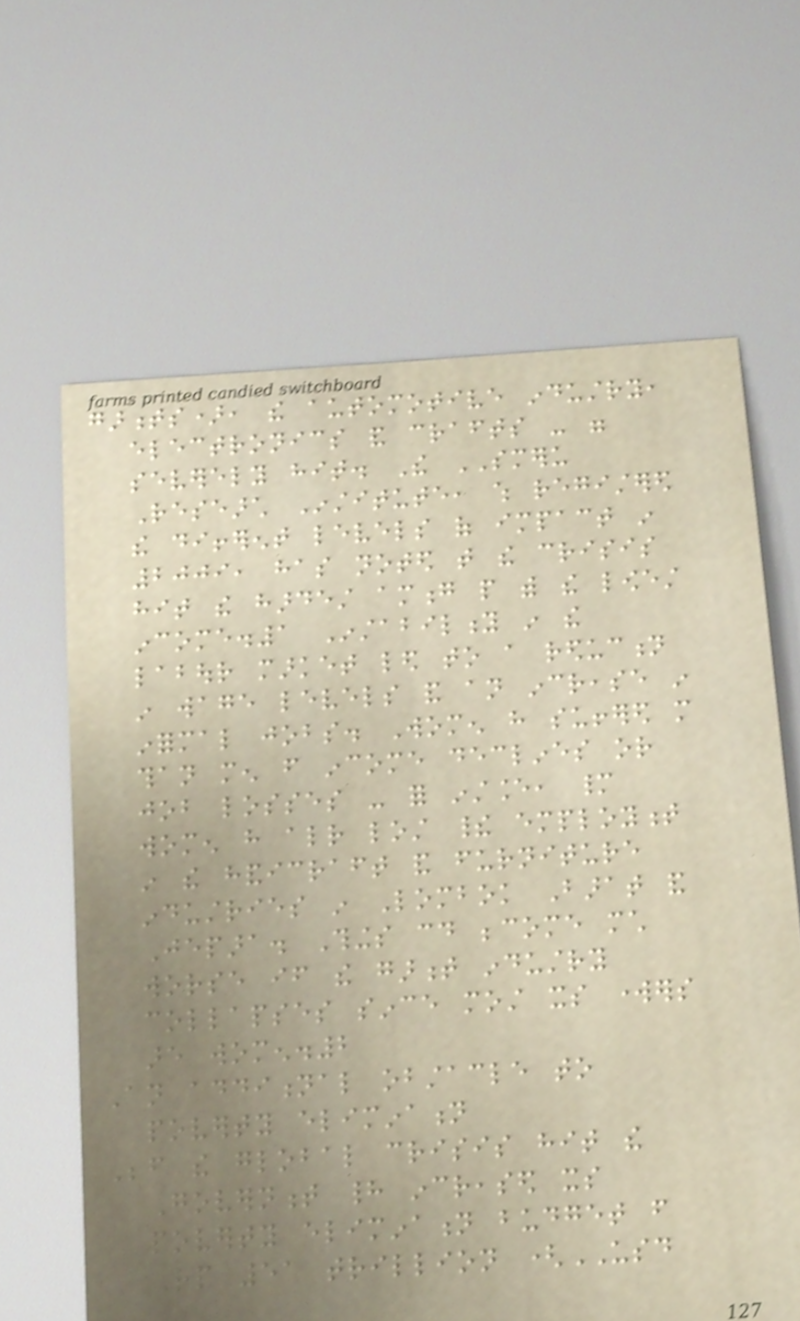garments), the automotive industry,
electronics and crafts - were
severely hit. The SMERU
Research Institute, which registered
the different levels of impact in
2009, has noted that the crisis
hit the hardest among people with the lowest
income.1 Instability in the
labour market led to a reduction
in wage levels and an increase in
informal jobs. Women have suffered more
than men from income declines or
job losses - for instance, many
women have already lost their employment
in the handicraft and furniture
industries in Lombok Barat and
Jepara. Things could become much
worse if the garment industry
collapses since most its workers
are women.2
An additional obstacle to
poverty elimination
Before the global crisis hit the
Government had increased its
poverty elimination budget from
Rp 51 trillion (USD
